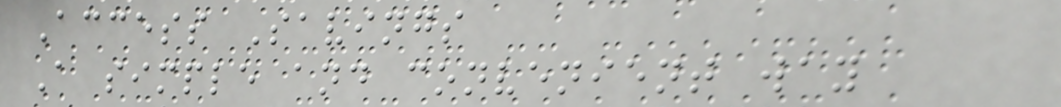Access Savings
A simple and convenient way
